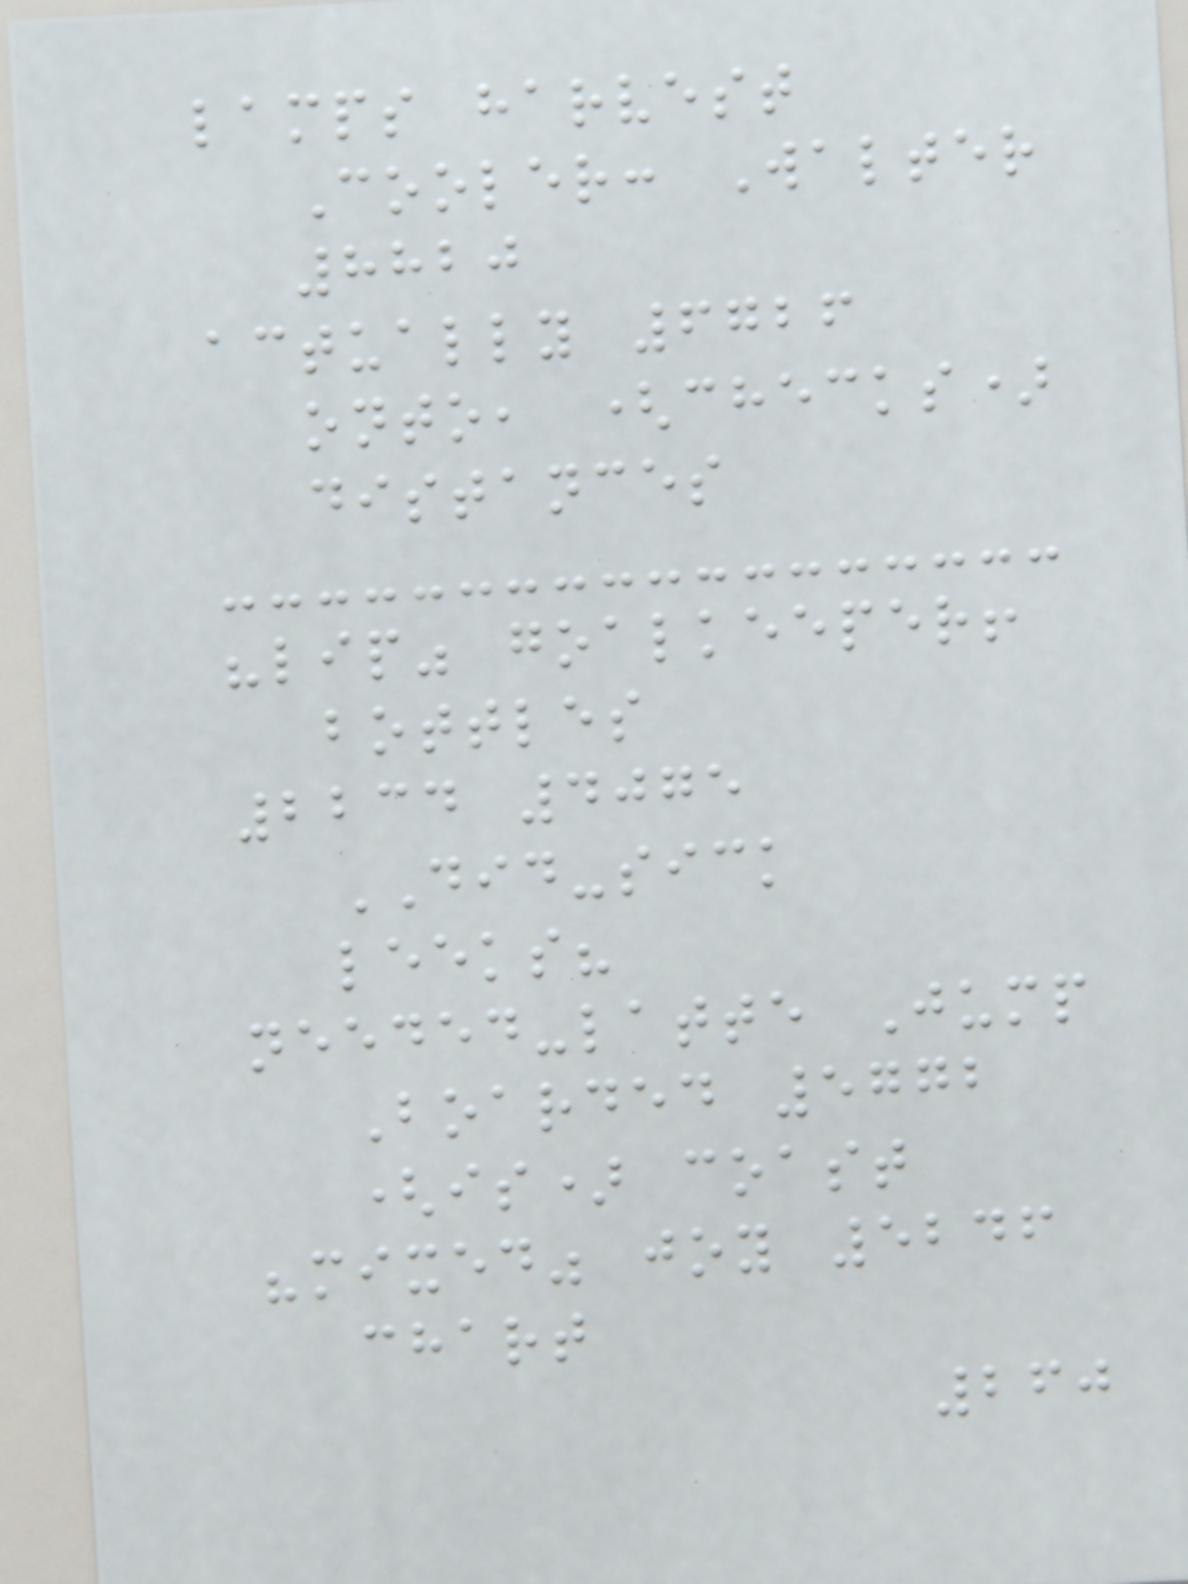lamps harvest
Cooler: Walter
8820
actually 6726
onto, (checks)
distances
"lip" goalkeeper!
bottles
2234 4075
DID-sick
leeks?
needed-latte Jump
Boarded 5772
(is) coast
"mixed" joy 5246
chart
260
